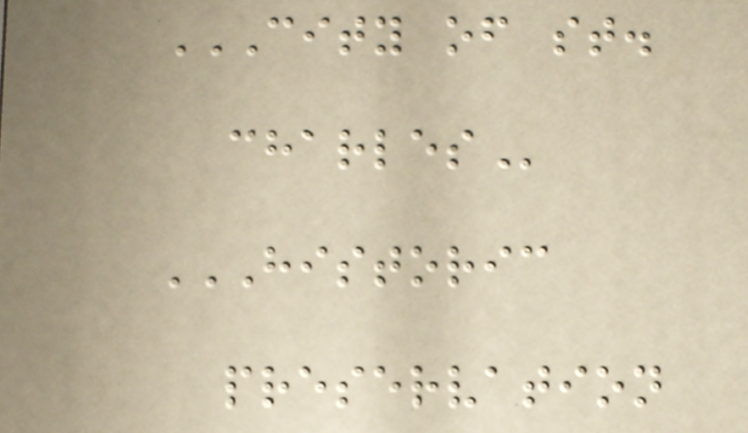CITY OF ST.
CHARLES
HISTORIC
PRESERVATION
